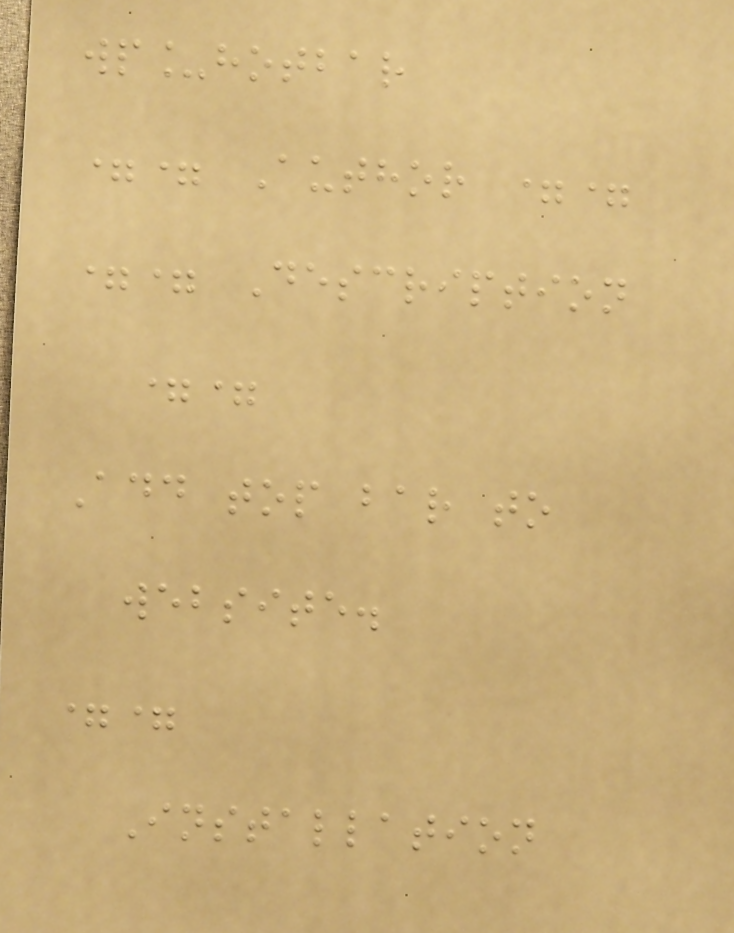wp_hotbar
== Author ==
== Description
==
Add top bar to
website.
==
Installation
